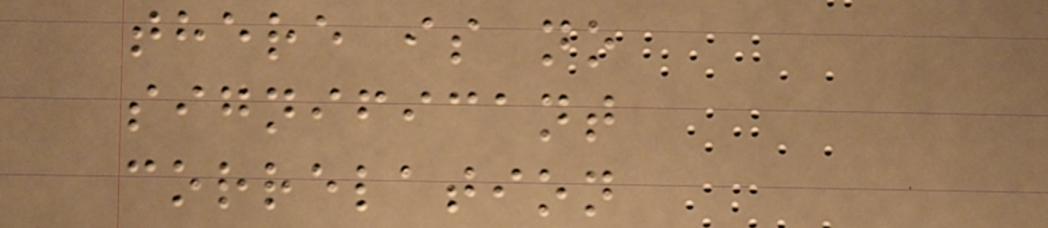there is no
significant
correlation
